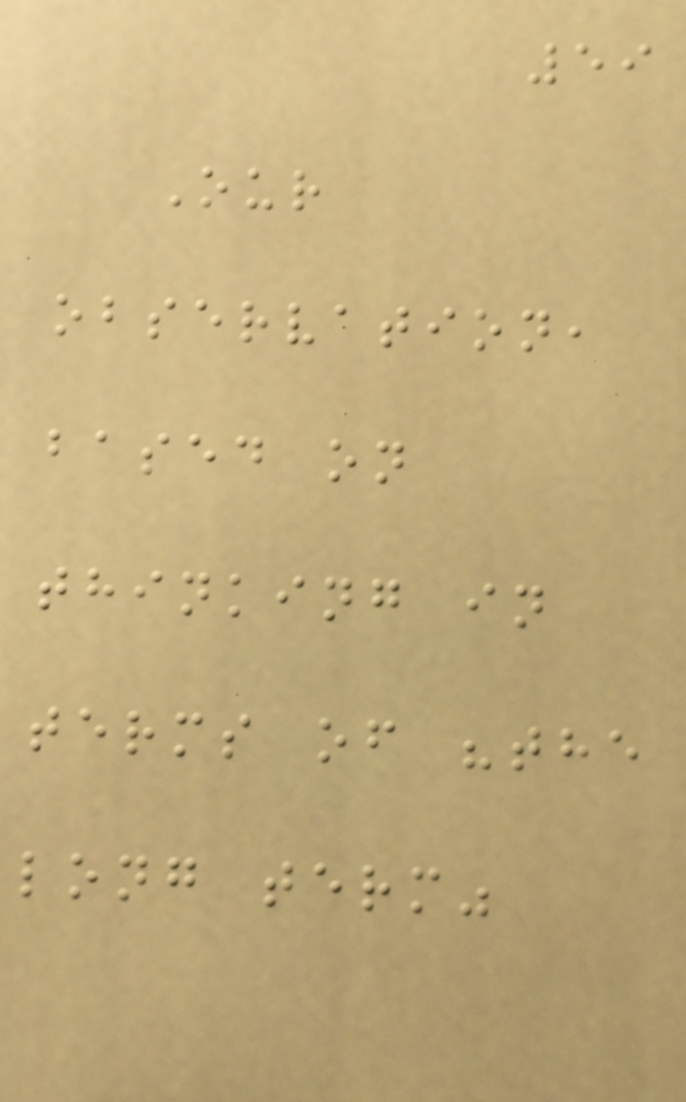59
Our
observation,
based on
thinking in
terms of "the
long term"
